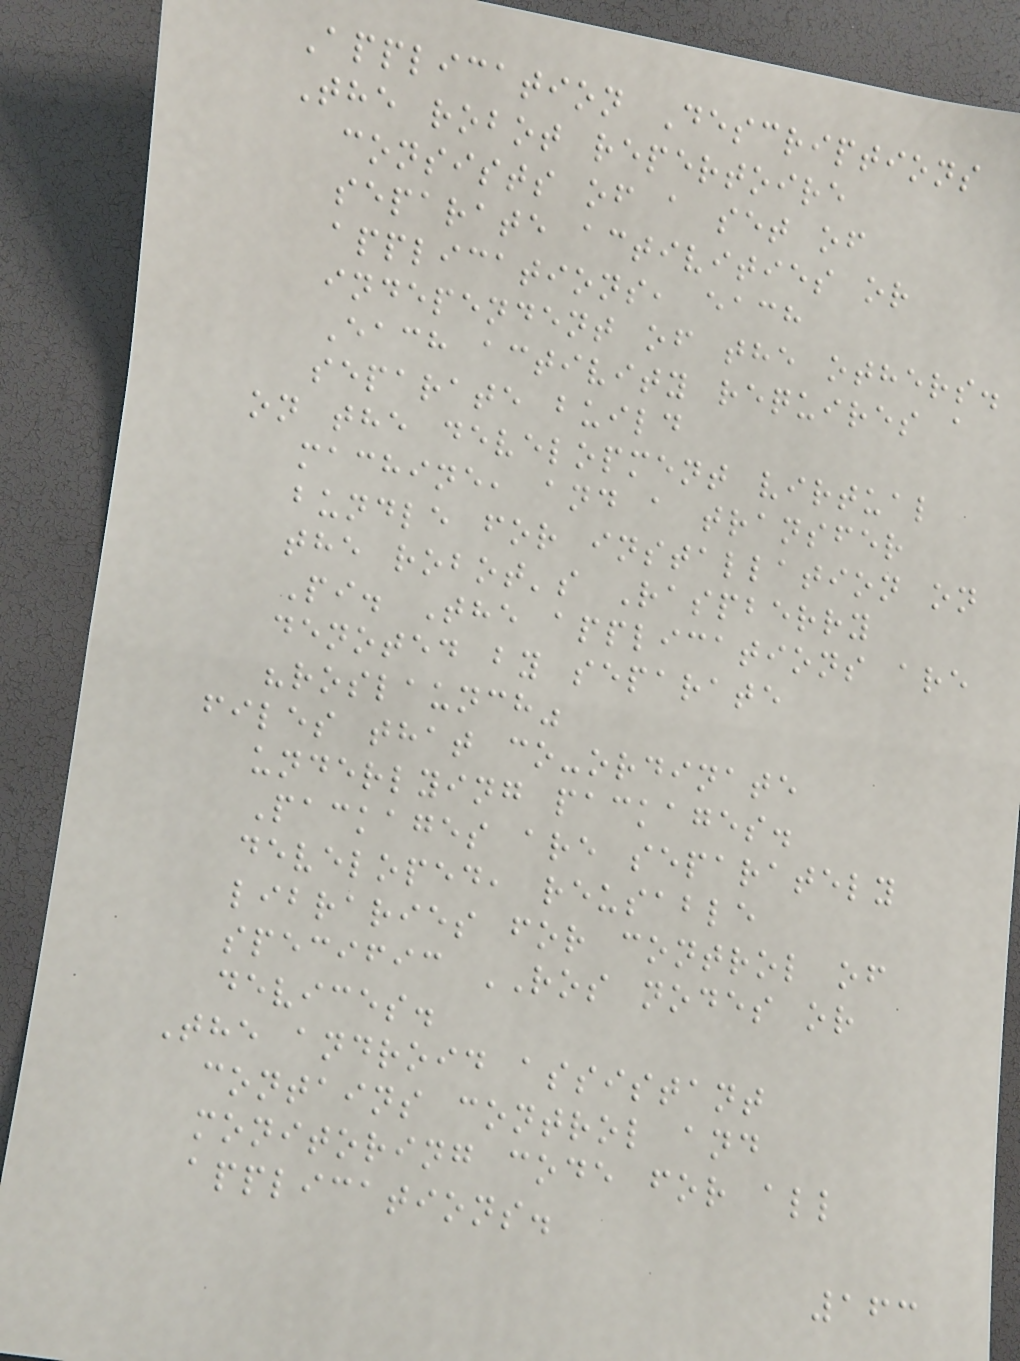Application Descriptions
The robot repertoire
consists of a set of
separate activities or
applications, each
independent of the others.
Each activity requires a
separate build
on the development virtual
machine, and a transfer
bundle for installation on
the robot's Raspberry
Pi. The applications are
denoted by separate
"roslaunch"
files that co-ordinate
underlying packages.
Packages are separately
developed, reusable
libraries for control of
specific ROS nodes or
devices.
The android assistant
contains control and
monitoring code for all
applications.
163
